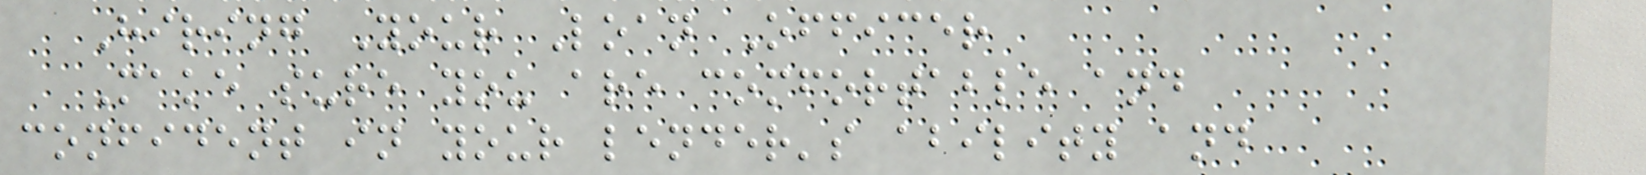Hiring Your Loan Officer
Make sure you are comfortable and
confident in your lender's ability and
